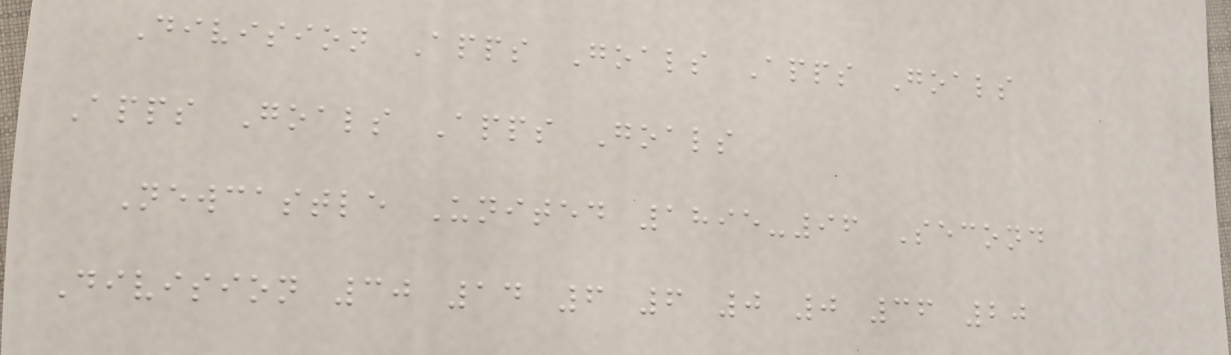Division Apps Goals Apps Goals
Apps Goals Apps Goals
Newcastle United 1895-96 Second
Division 30 14 6 6 0 0 36 20
